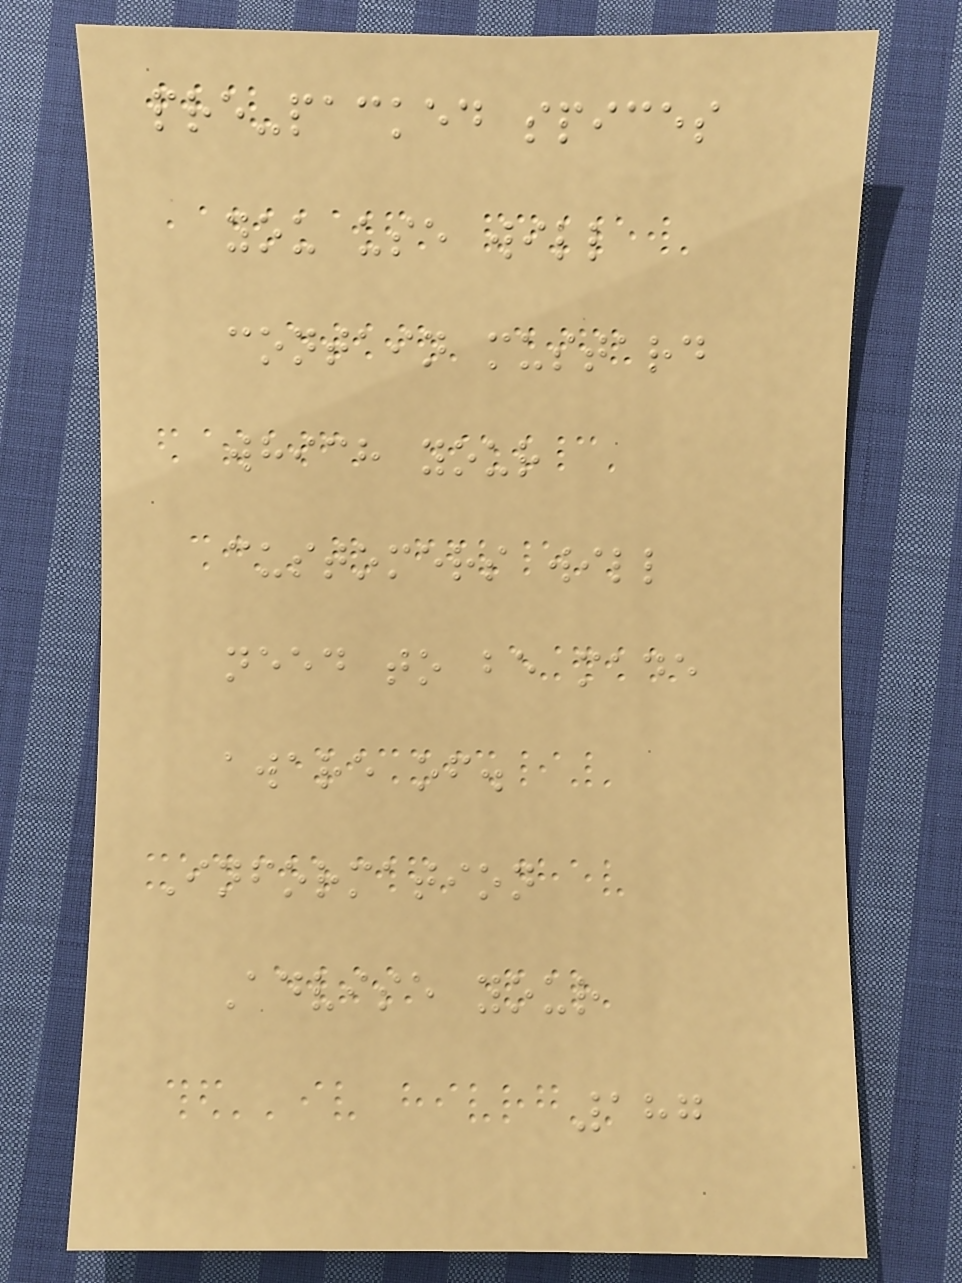pre-packed spices
you use will
contain mustard
which your
customers will
need to be made
aware of.
Information
Advise your
187
